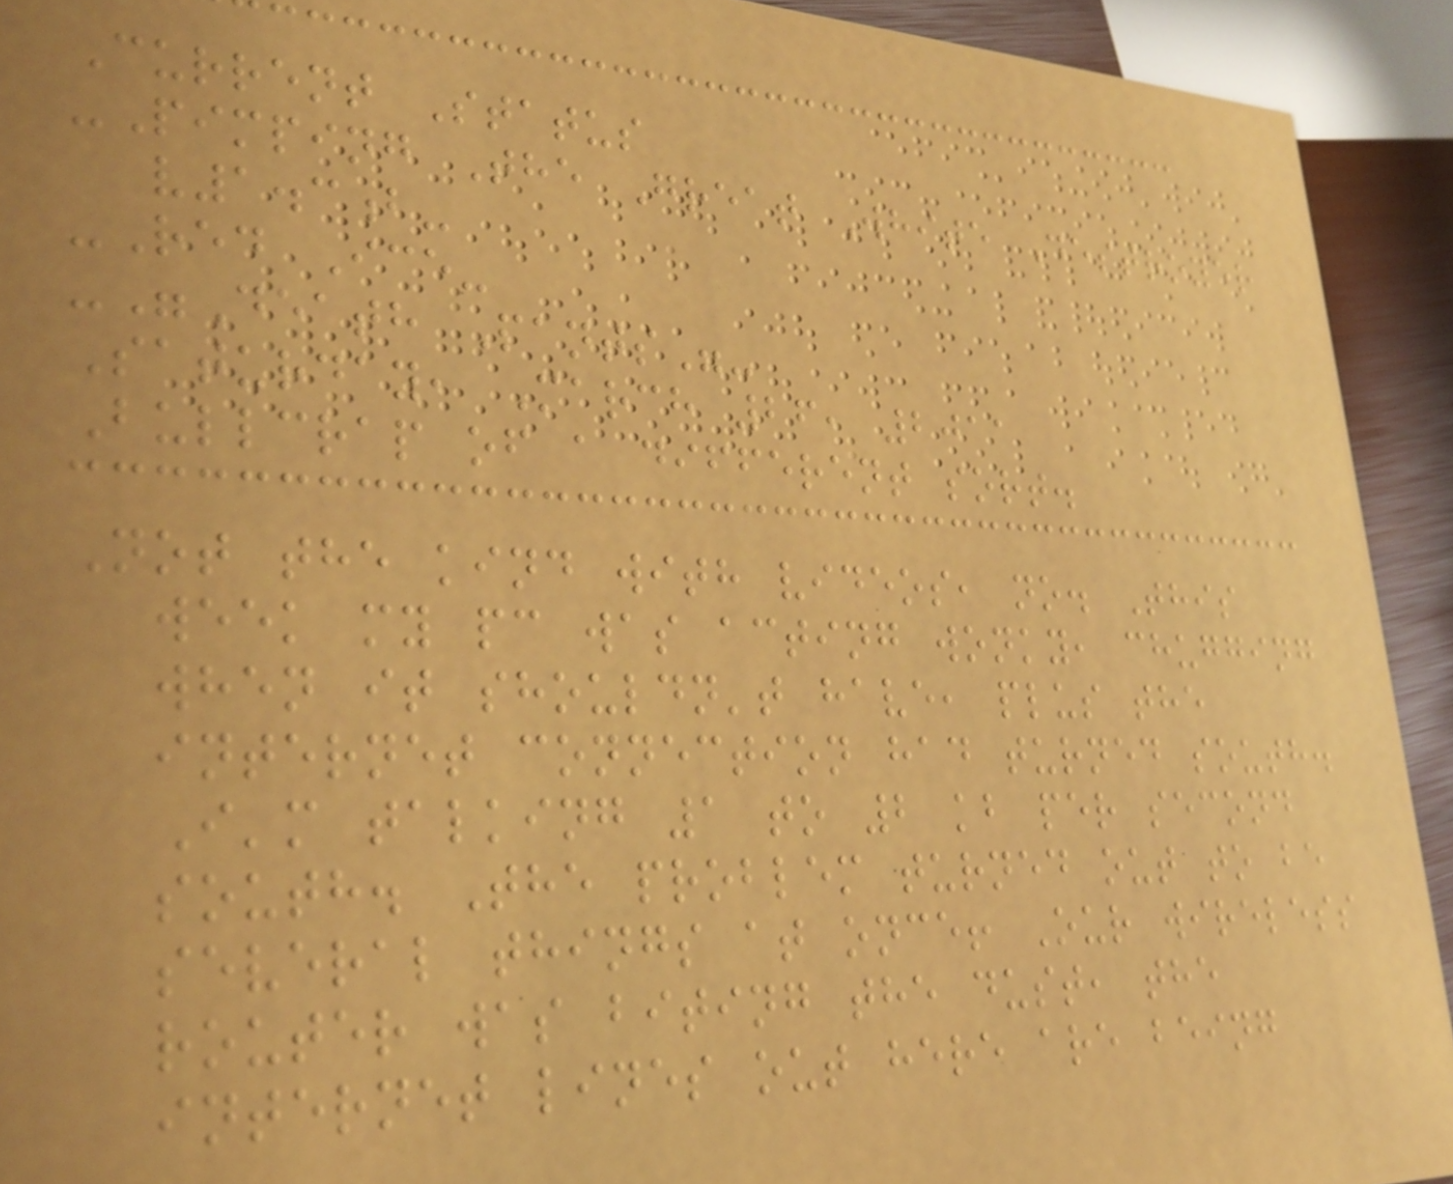Current Status
-Pimping The Great White Destroyer
v1.3b-
-Red Ice-
-"Death Pants"-
Saturday, March 26, 2011
Bullcrap of a different sort.
Not the kind with videos, no. This
week my pc was acting wonky, chugging
when it shouldn't have, plus the
internet connection had turned south.
I'm talking 1 to 2 kb per second
south. The problem turned out to be
several things at once! Our wireless
router was biting the dust, the
internet lines out here are being
